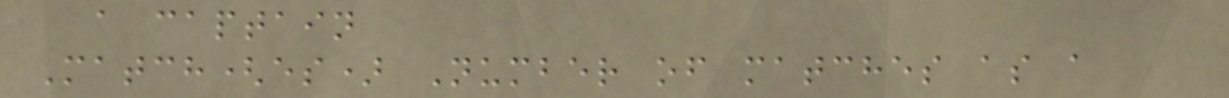a captain
Match(es) Number of matches as a
